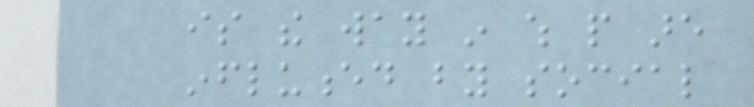is the way in which people are
influenced by social
